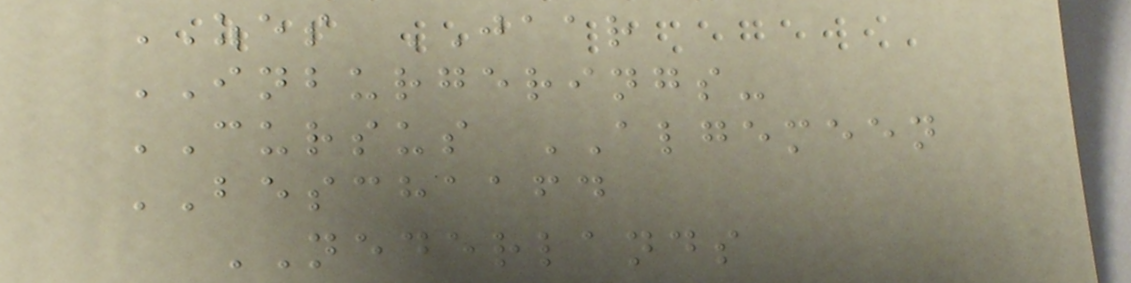ZES JAAR
INBURGERINGS-
CURSUS ALGEMEEN
BESCHAAFD
NEDERLANDS
